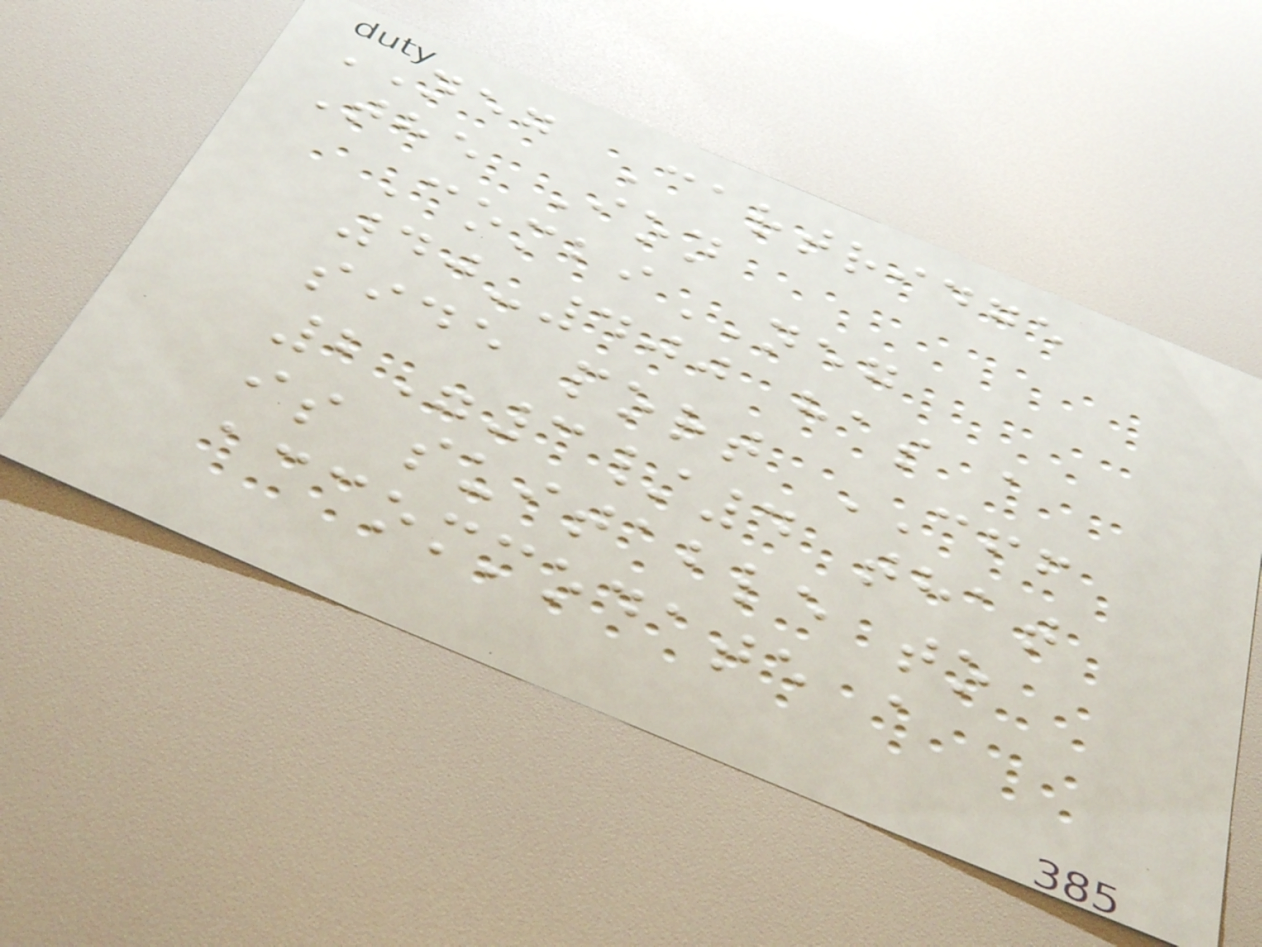NEG Cartridge
The Ion
CombiNEG
40-400 has a
side port CFF
2"3/4 that
is suitable to
accommodate a
